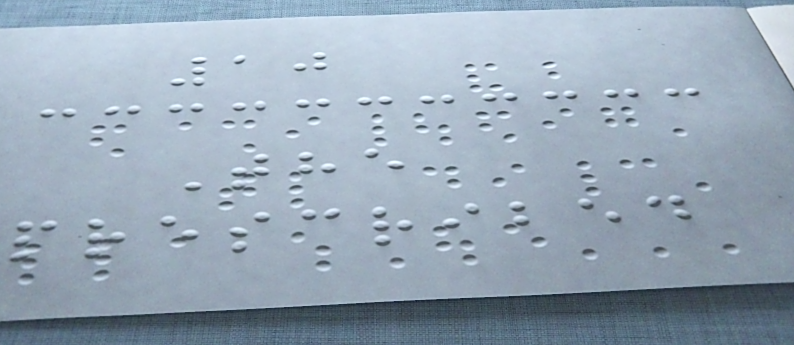10
The
prescribed
